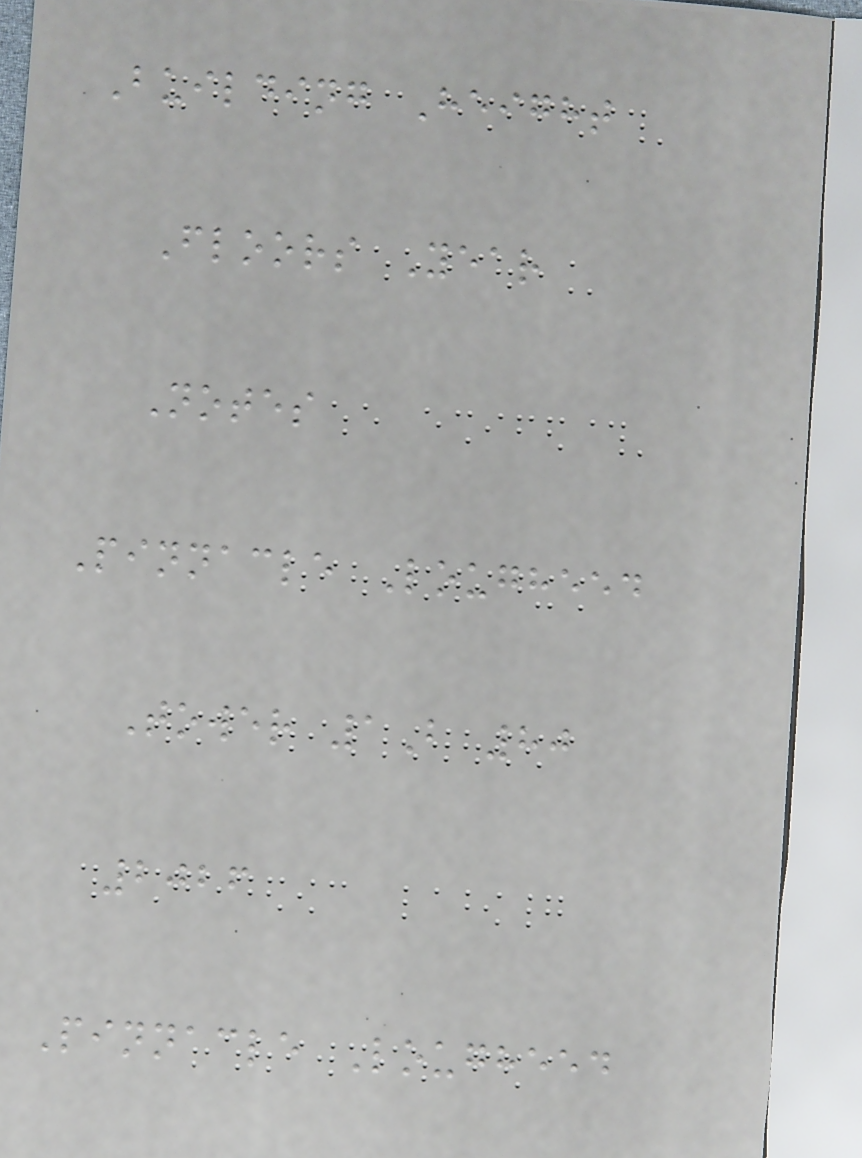Building Height
Floors Year
Notes
Pinnacle Lougheed
Tower 1B 80
2026
Pinnacle Lougheed
